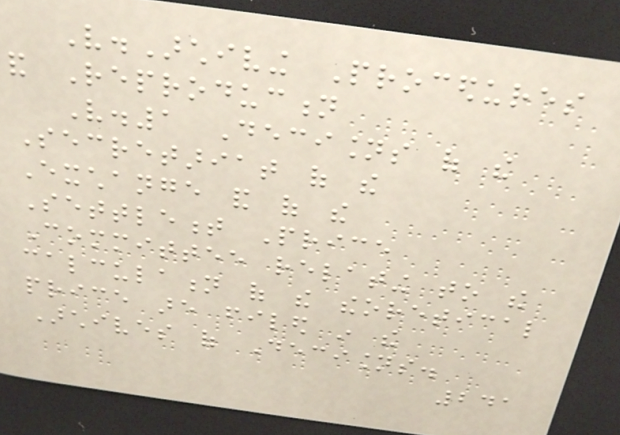V.Archiving Procedures
and Reproduction
V.1 Decisions of the
Secretariat of the
Exchange and of the
Settlement Price
Committee relating to the
calculation of the theoretical
price are filed in the
Archives of Decisions.
241
